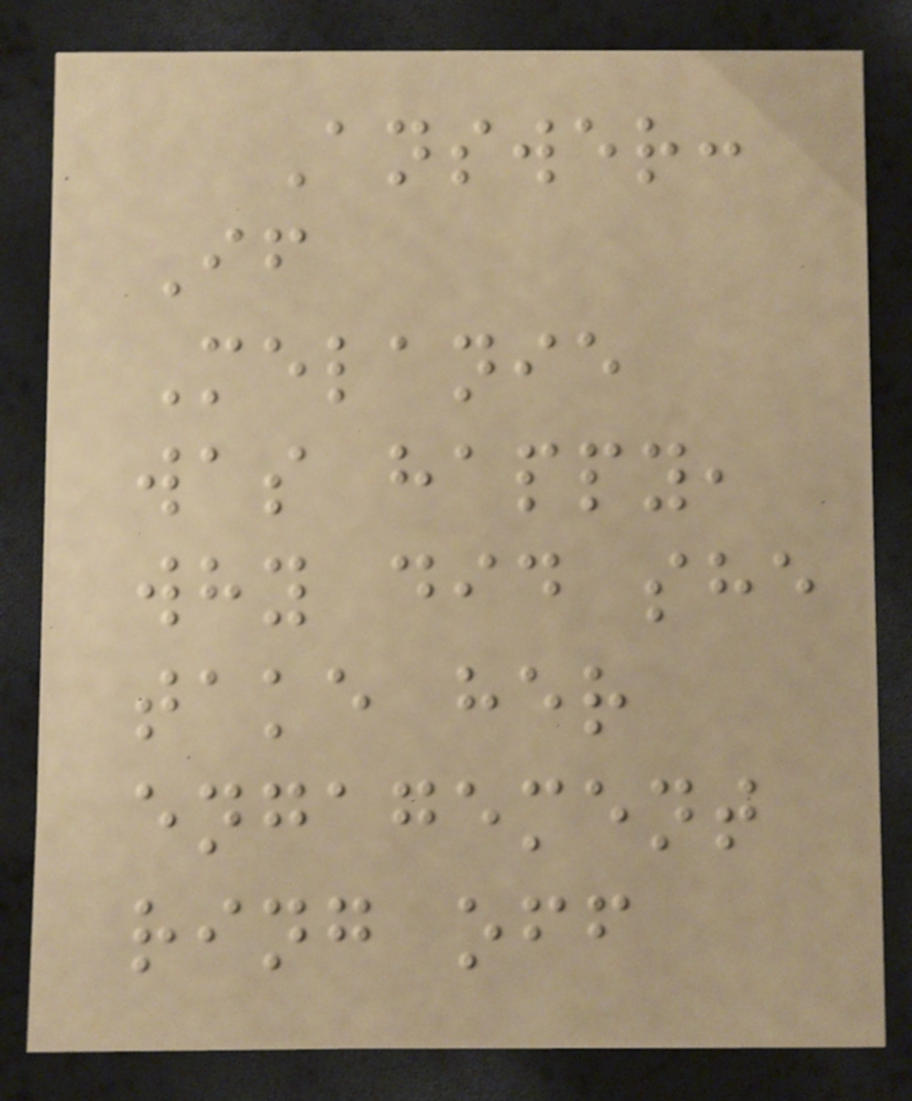Answer:
If
Melanie
was happy,
why did she
take her
engagement
ring off
